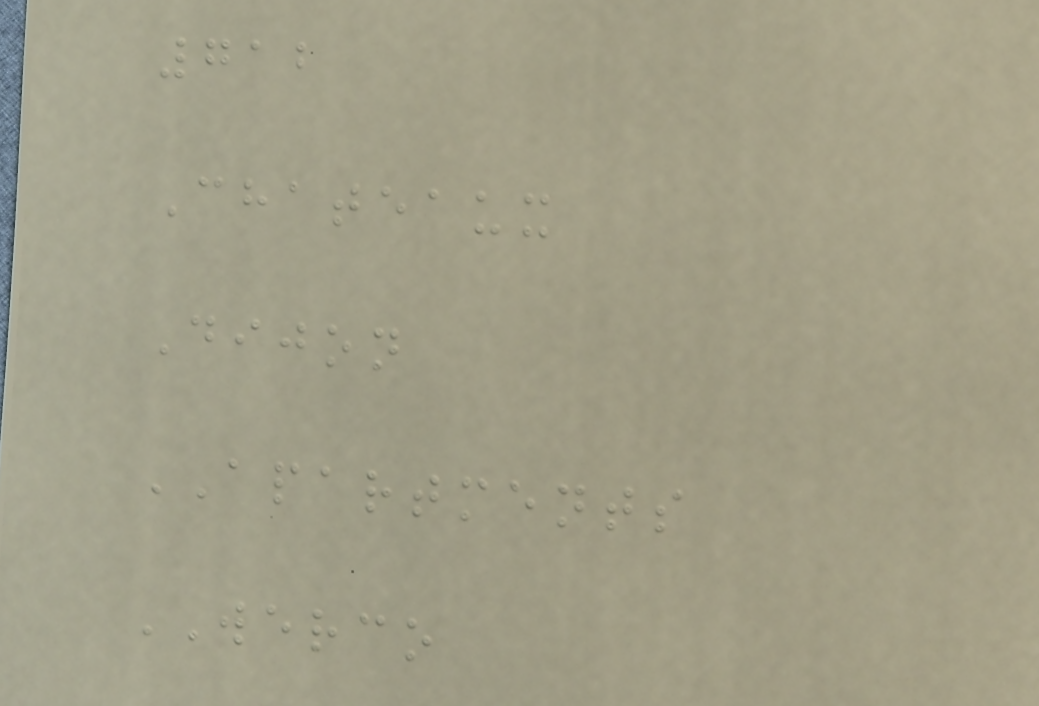712
Chateaux
Dijon
APARTMENTS
WERCO
